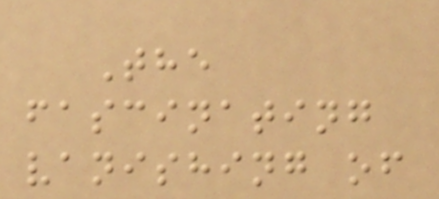The
fascinating
vanishing of
